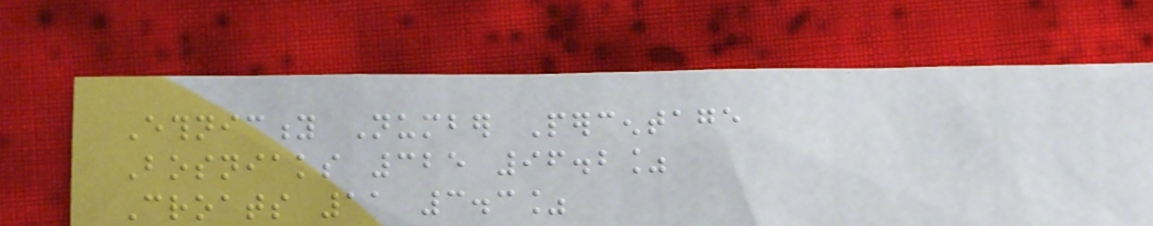Ethnicity Number Percentage
Bosniaks 325 96.2%
Croats 11 3.3%
